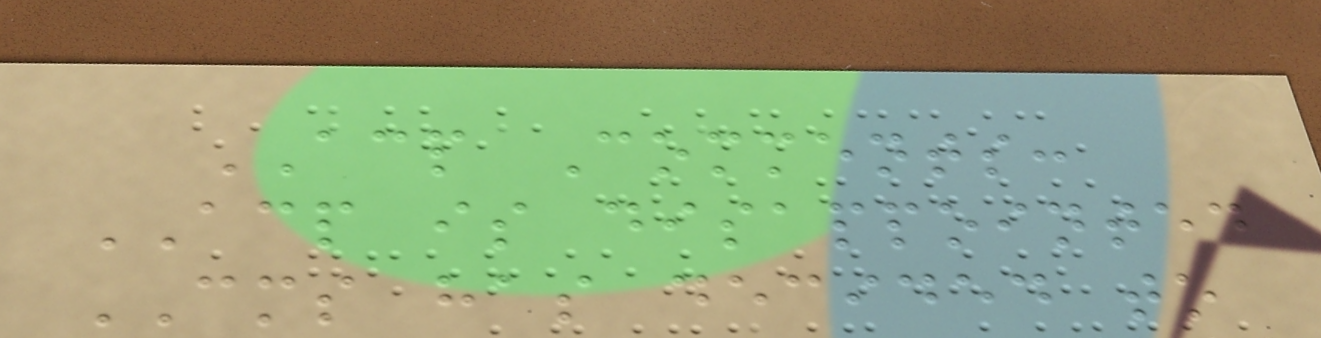ACP Comments:
ACP is disappointed
CMS has decided to
